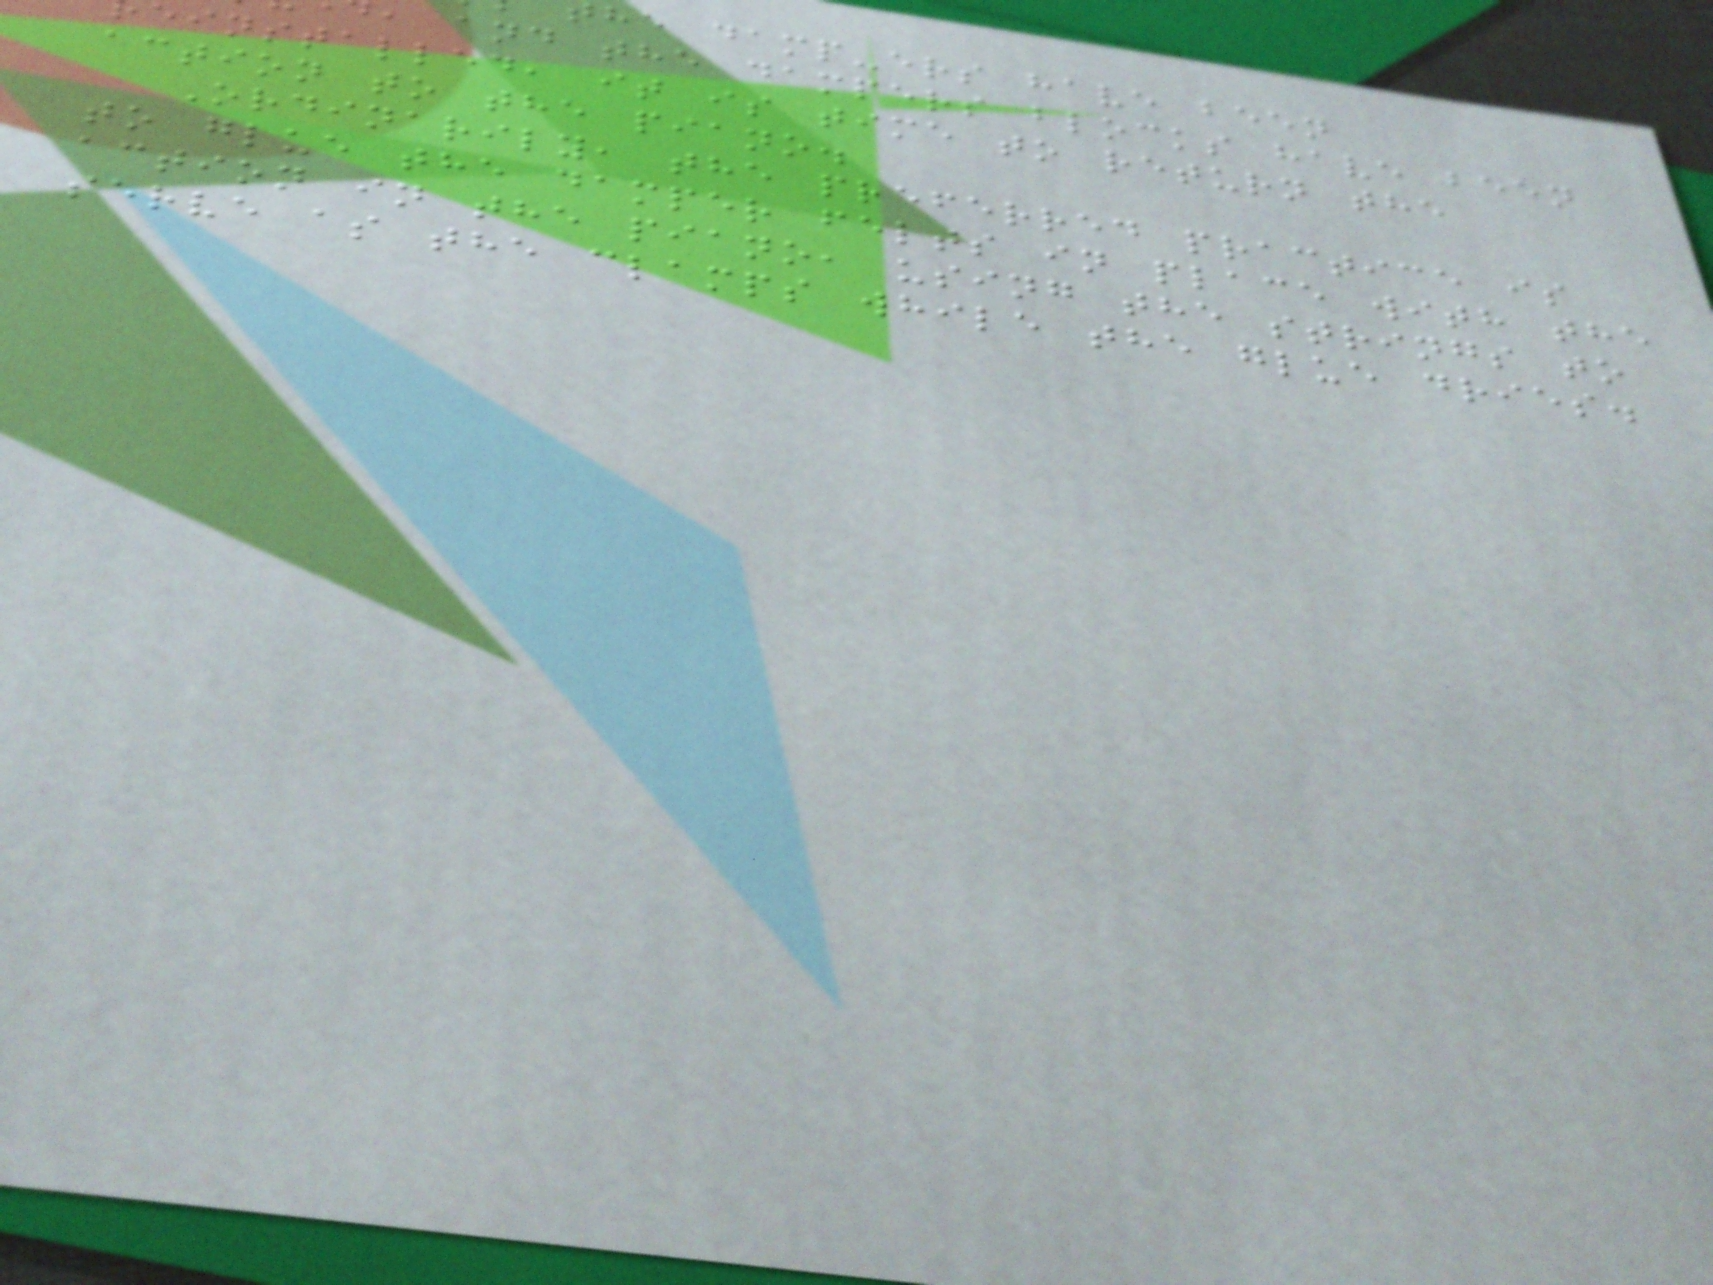he damp-ers have been
, and the dampers blocks have been
installed, it is time to return the
action to the piano.
Ordinarily, the preferred practice is
to glue the damper felts in place with the
action in the piano, using the strings to
serve as the clamps while the glue dries.
